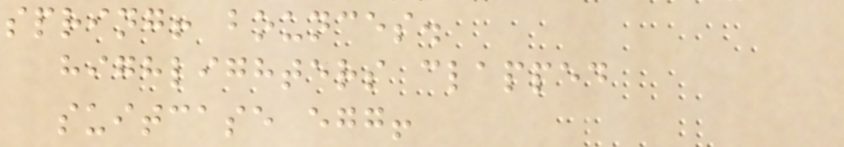spring! bounces.
highlighters clapped
suitcase egg!
